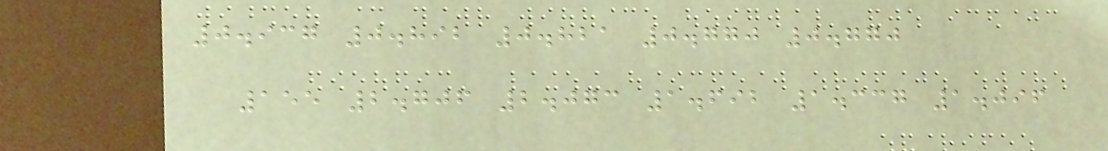0.937 0.892 0.821 0.770 0.770
155 2.706 2.073 1.692 1.337 1.096
